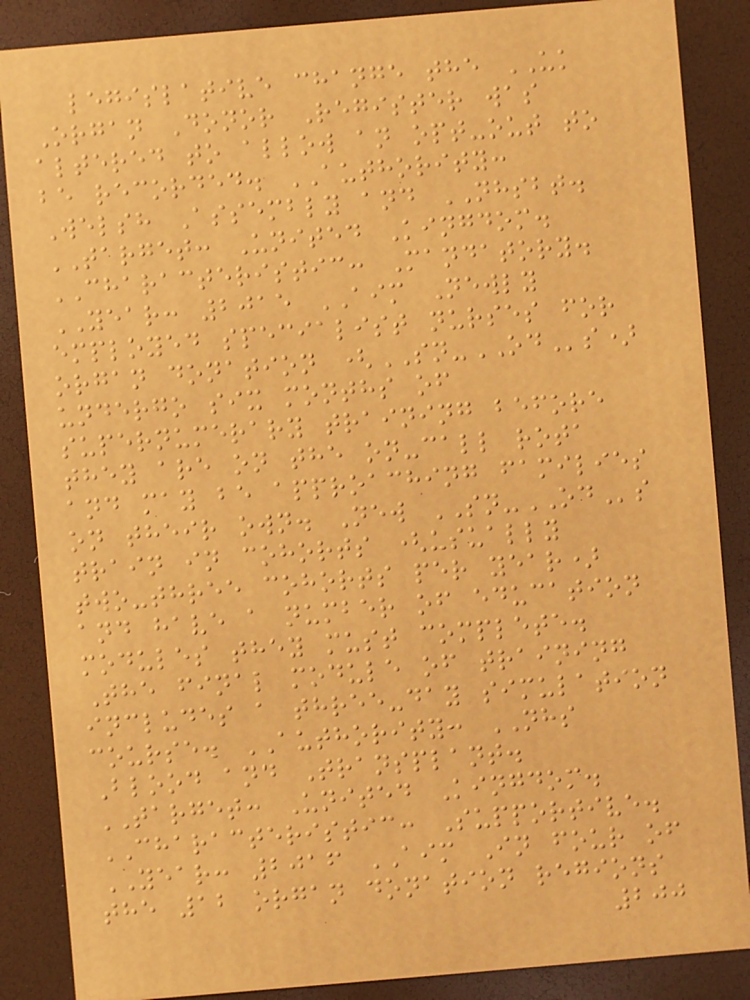legislative change the UK
Organ Donor Register was
altered to allow an opt-out to
be recorded. AUTHORITY:
Welsh Assembly and NHSBT.
TARGET: United Kingdom.
CHARACTERISTIC: Mandatory.
YEAR: 2015 AIM Newly
employed specialist nurses for
organ donation (SN-ODs)
undergo six months of
supernumerary training before
they are on the on-call rota
and may be approaching families
on their own. New SN-ODs
train in cohorts (usually
two-three cohorts per year)
and have a number of education
modules they must complete.
The final module of training
includes a three-day simulation
course. AUTHORITY: NHS
Blood and Transplant.
TARGET: United Kingdom.
CHARACTERISTIC: Supportive.
YEAR: 2016 AIM In four of
the 12 organ donation regions
200
